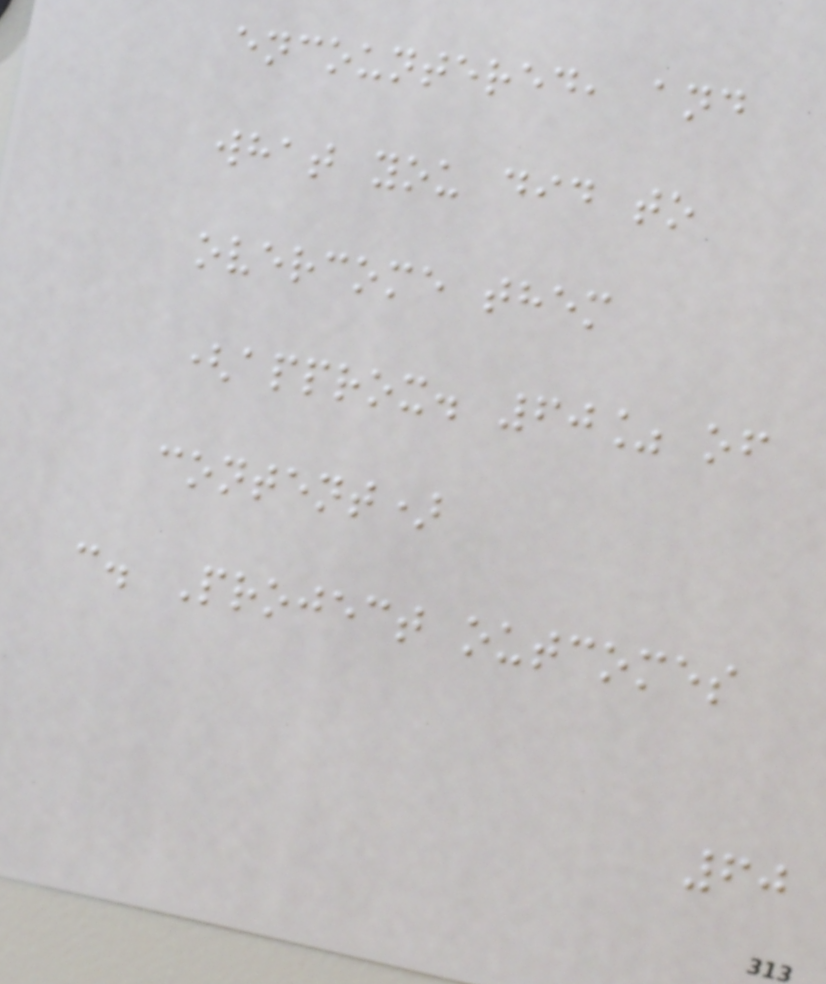encountered, and
what you did to
overcome them
(approx. 60% of
content)
c. Project outcomes
60
